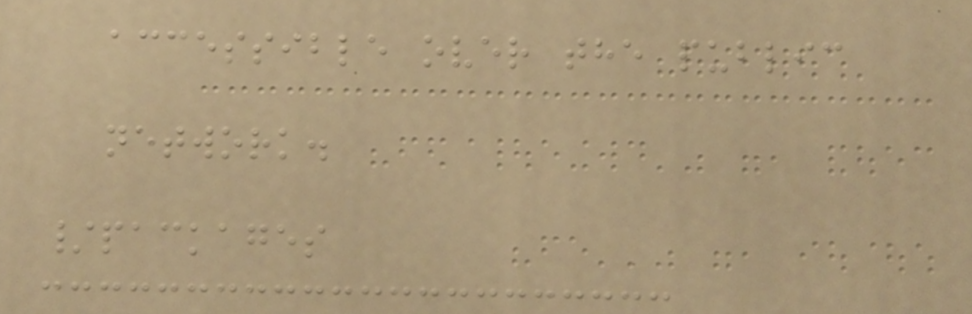accessible over the public
network.
/packages
